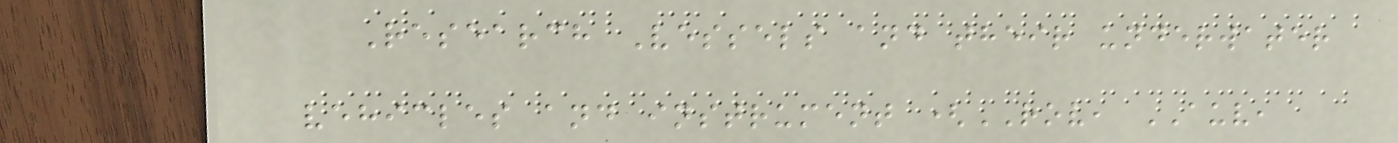Research Vessels and their underwater
vehicles and instrument (ROV, AUV,
